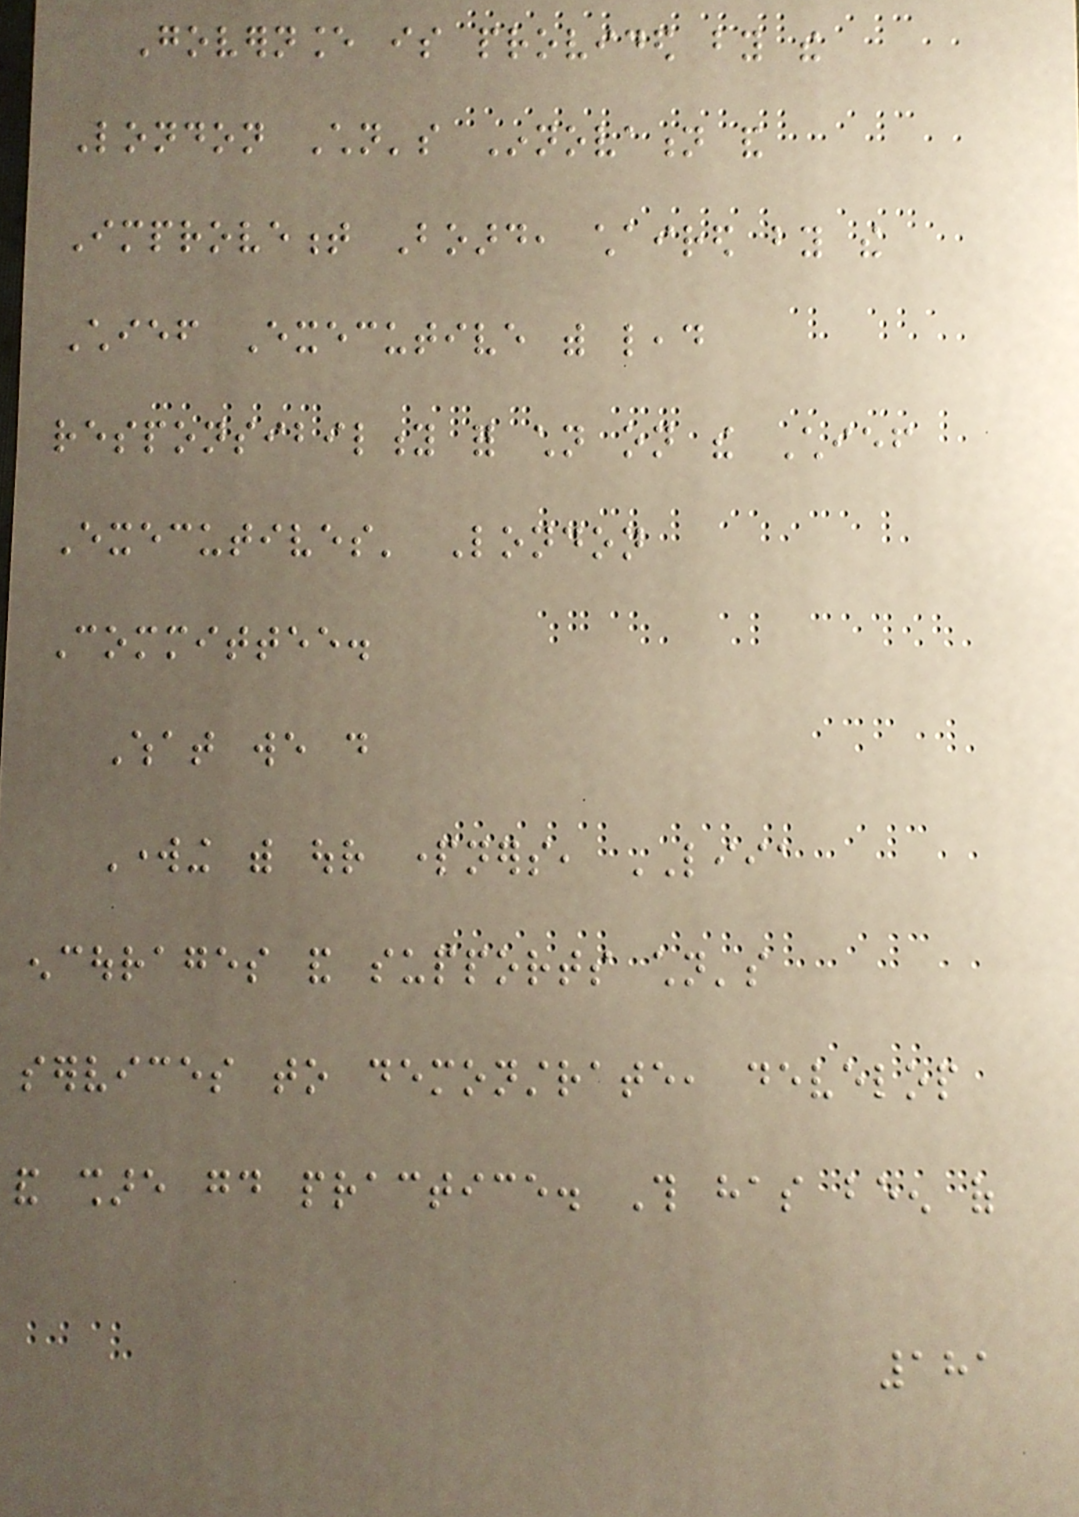Governance is provided by the
London Children's Innovation and
Improvement Board, chaired by the
Chief Executive with lead
responsibility for children on the Chief
Executives' London
Committee.
What we do
Working with our partners, LIIA
encourages and supports children's
services to demonstrate, develop
and share good practice. This has been of
181
